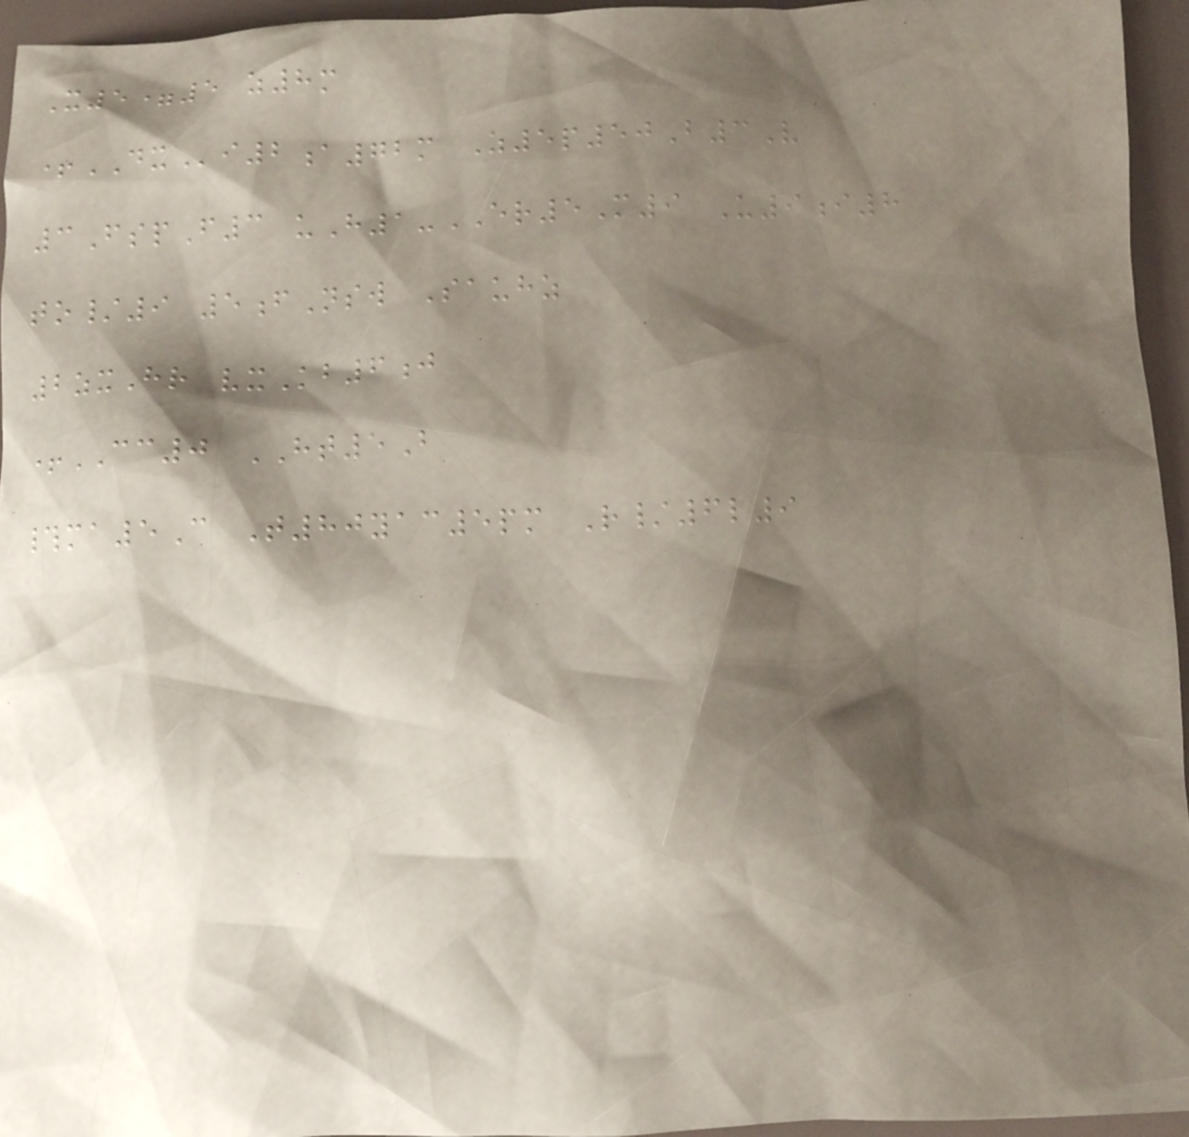X5=5 z8m
+DXi2a72m Z5p50B3V
3FspF3 uH1-ER5M9 U9i8
to/9 5fNsw Sauhz
2zxHr vxKb6j
+CC0 HT5B
#ma5C T80yac5pm R/6l9
